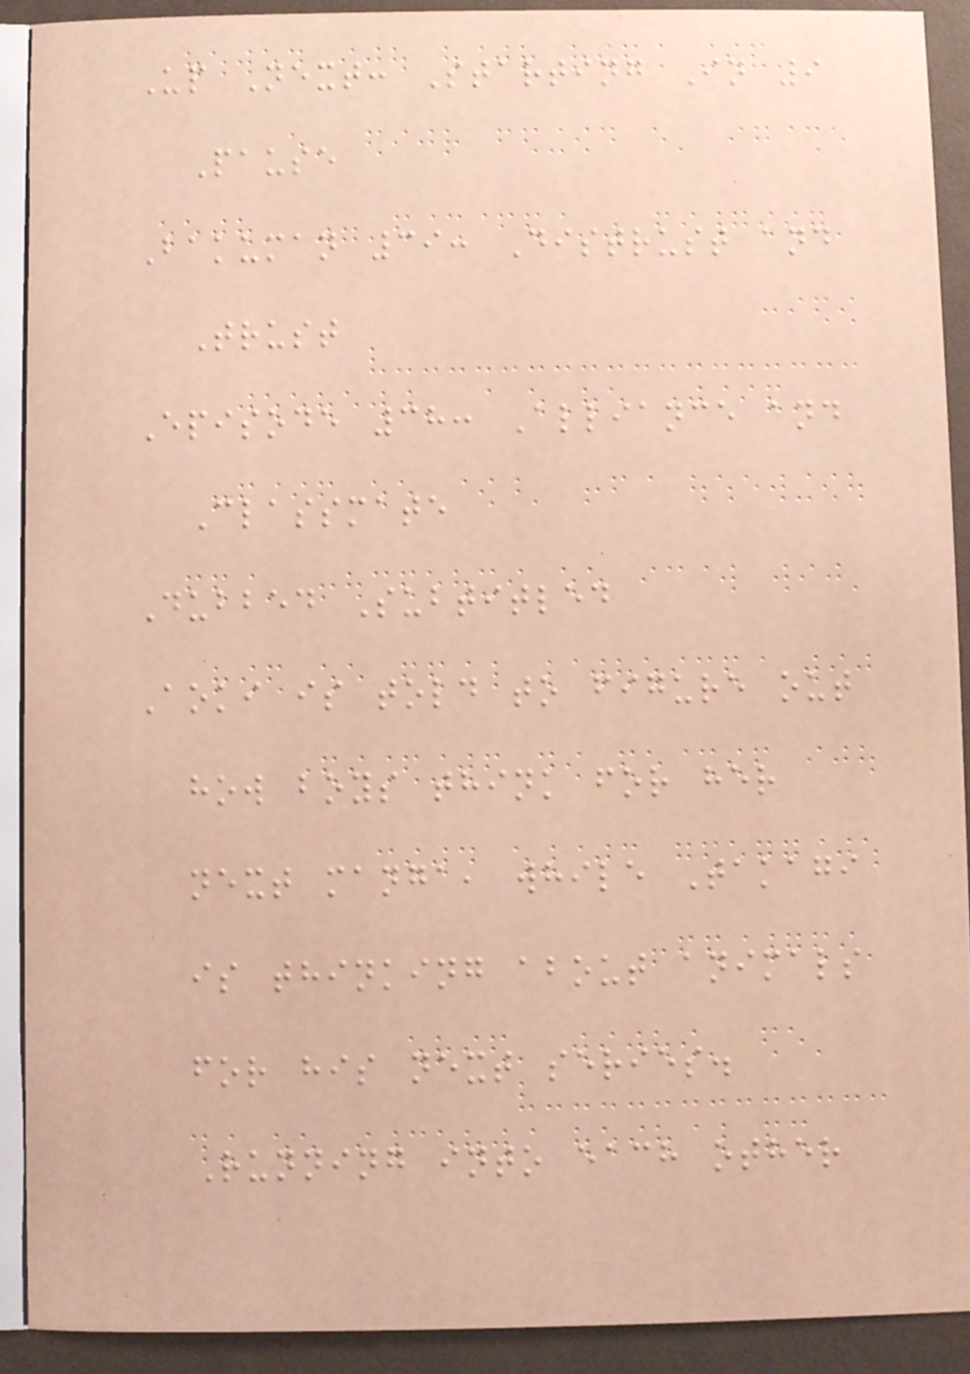Up Next: Starting In 9
Pause
Bakuman 39: Distrust and
Trust
Episode 38: Alliance and
Classmate
Dubbed Subtitled
Aoki is told to figure out
how boys think for her
next manga, while Takagi
is thinking about animals
for his next series.
Running into each other
